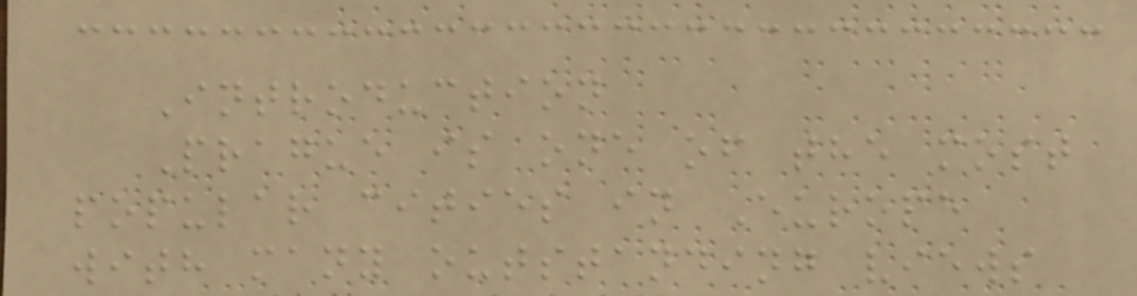Introduction
Prague is one of the most
popular cities in Europe
with many outstanding views
